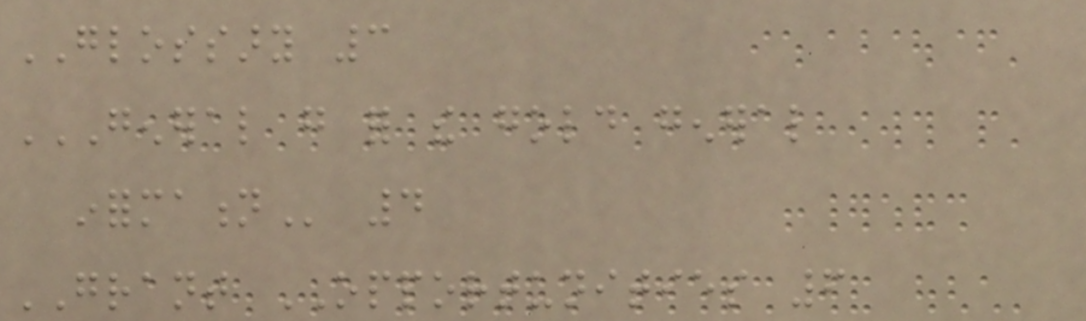GLOSSARY 3
GENERAL GO FOR THE GOLD GENERAL
INFORMATION 4
GRANT OPPORTUNITIES 6
